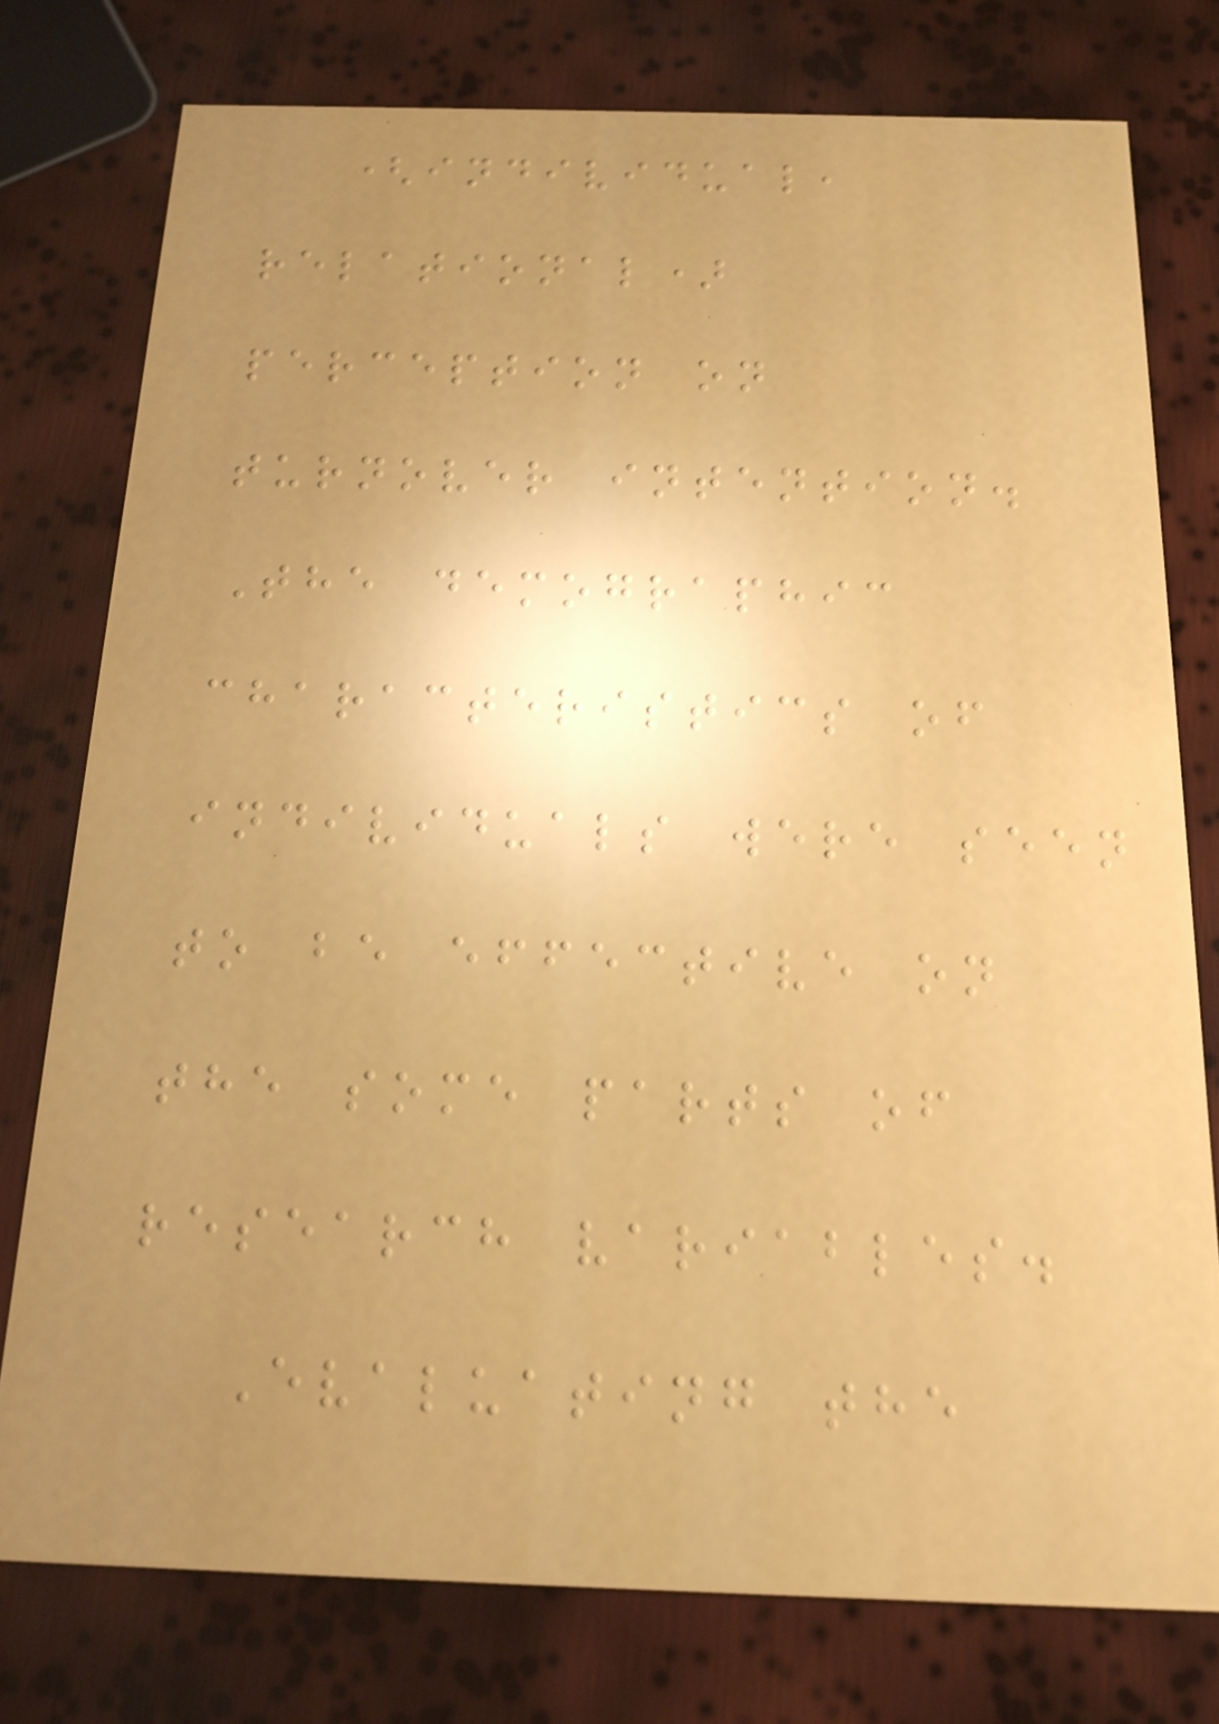(individual,
relational)
perception on
turnover intention.
The demographic
characteristics of
individuals were seen
to be effective on
the some parts of
research variables.
Evaluating the
